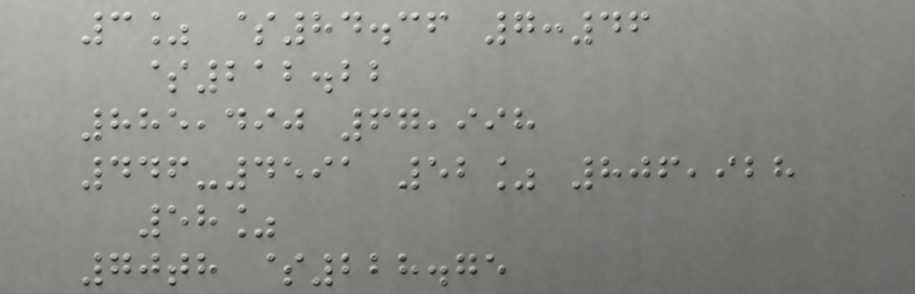3% $84.36 7:46
$212.22
885,490 67,998
446-4591 52% 806,928
58%
70th $228.75
